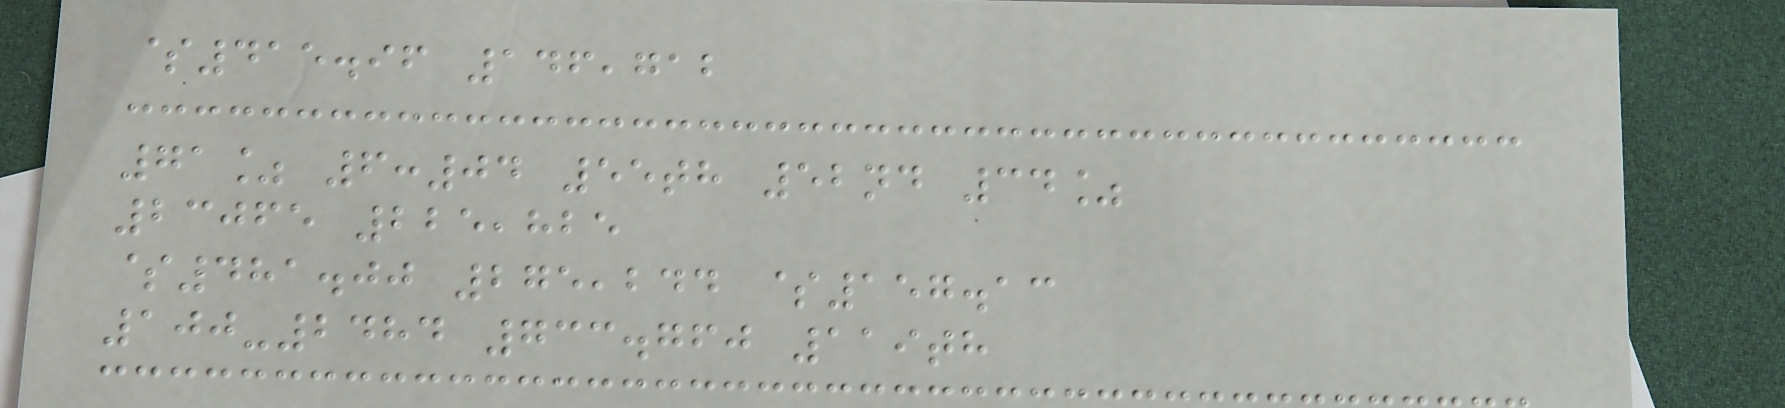$415.96 146,712
71% 6:04 55th 52nd 34%
23065 225,825
$481.00 275,244 $157.13
100-2484 733.760 119th
